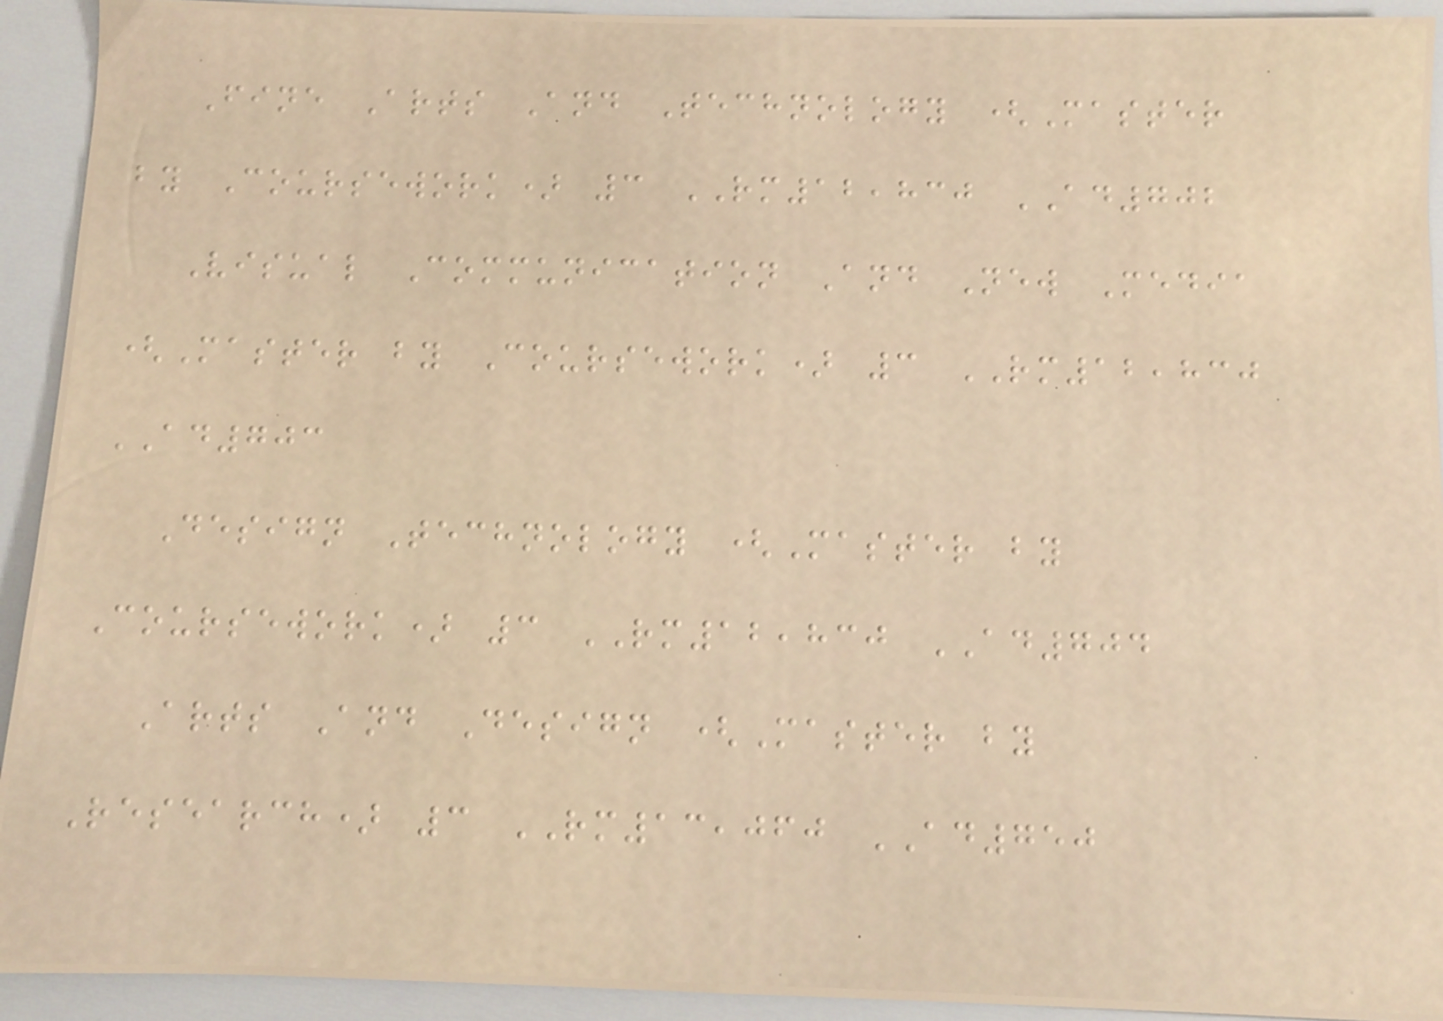Fine Arts And Technology (Master
by Coursework) 3 RM12,830 AD702
Visual Communication And New Media
(Master by Coursework) 3 RM12,830
AD703
Design Technology (Master by
Coursework) 3 RM12,830 AD704
Arts And Design (Master by
Research) 3 RM13,060 AD750
